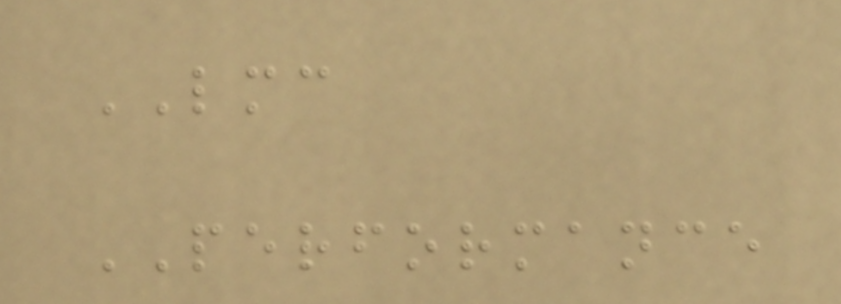LMC
PERFORMANCE
